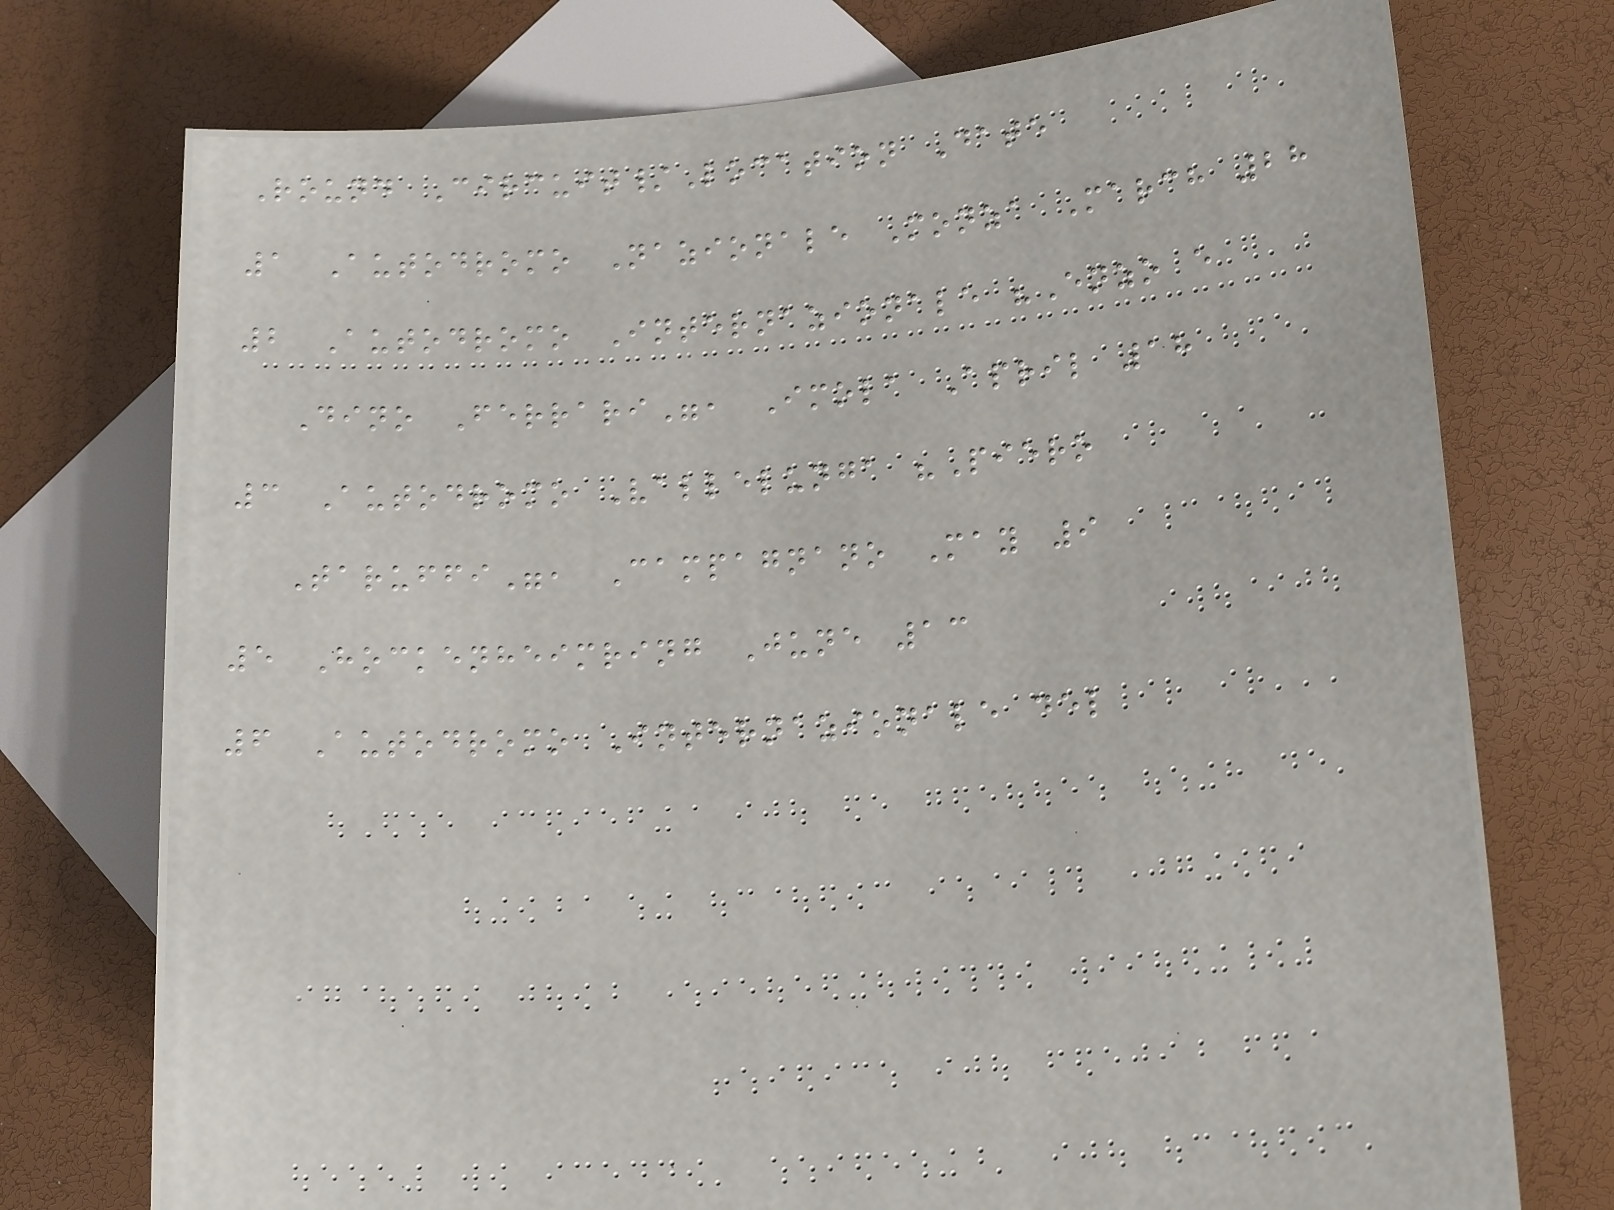Round Circuit/Location Date
1 Autodromo Nazionale Monza March 28
2 Autodromo Internazionale "Enzo e
Dino Ferrari", Imola April 18
3 Autodromo Vallelunga "Piero
Taruffi", Campagnano May 9
5 Hockenheimring June 13
6 Autodromo Internazionale del
